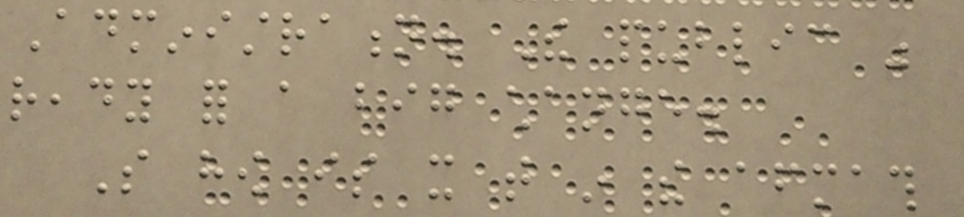Administration. The public was
ready for a big change.
So how is it that in the aftermath
